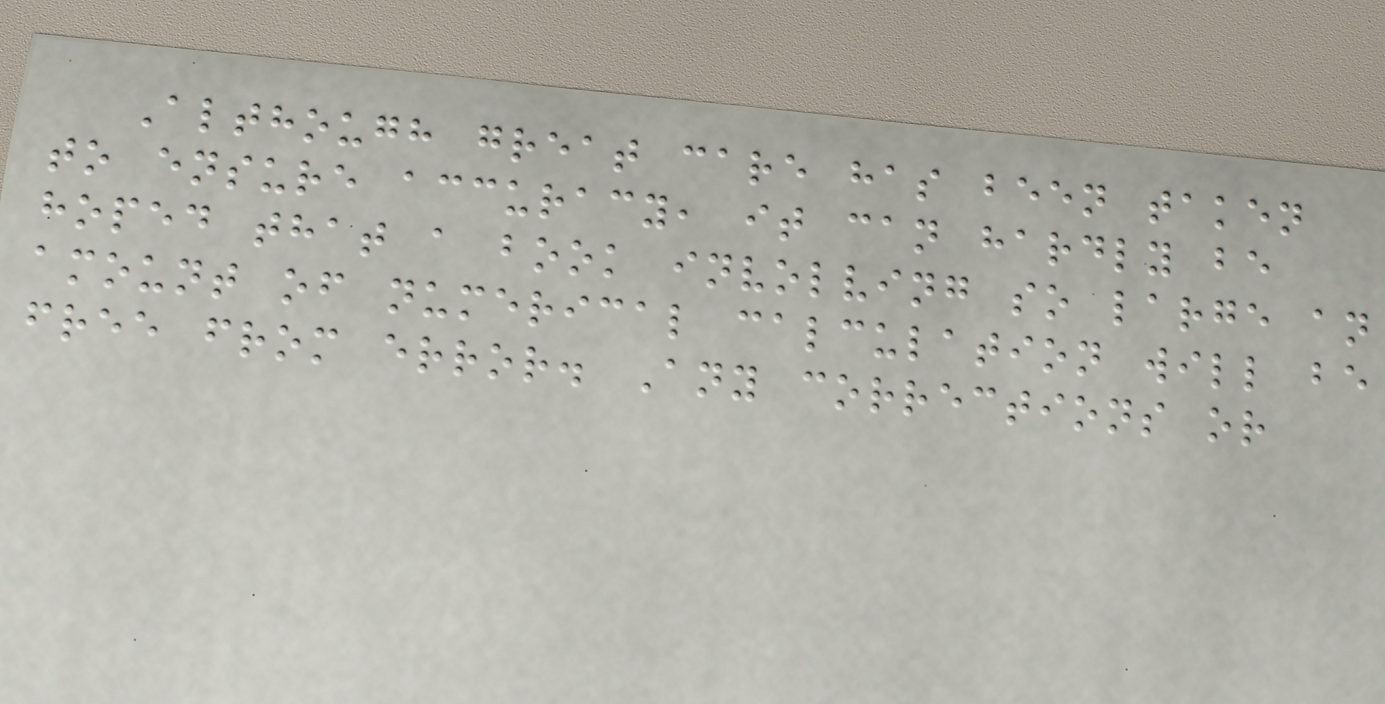Although great care has been taken
to ensure accuracy, it can hardly be
hoped that a book involving so large an
amount of numerical calculation will be
free from error. Any corrections or
